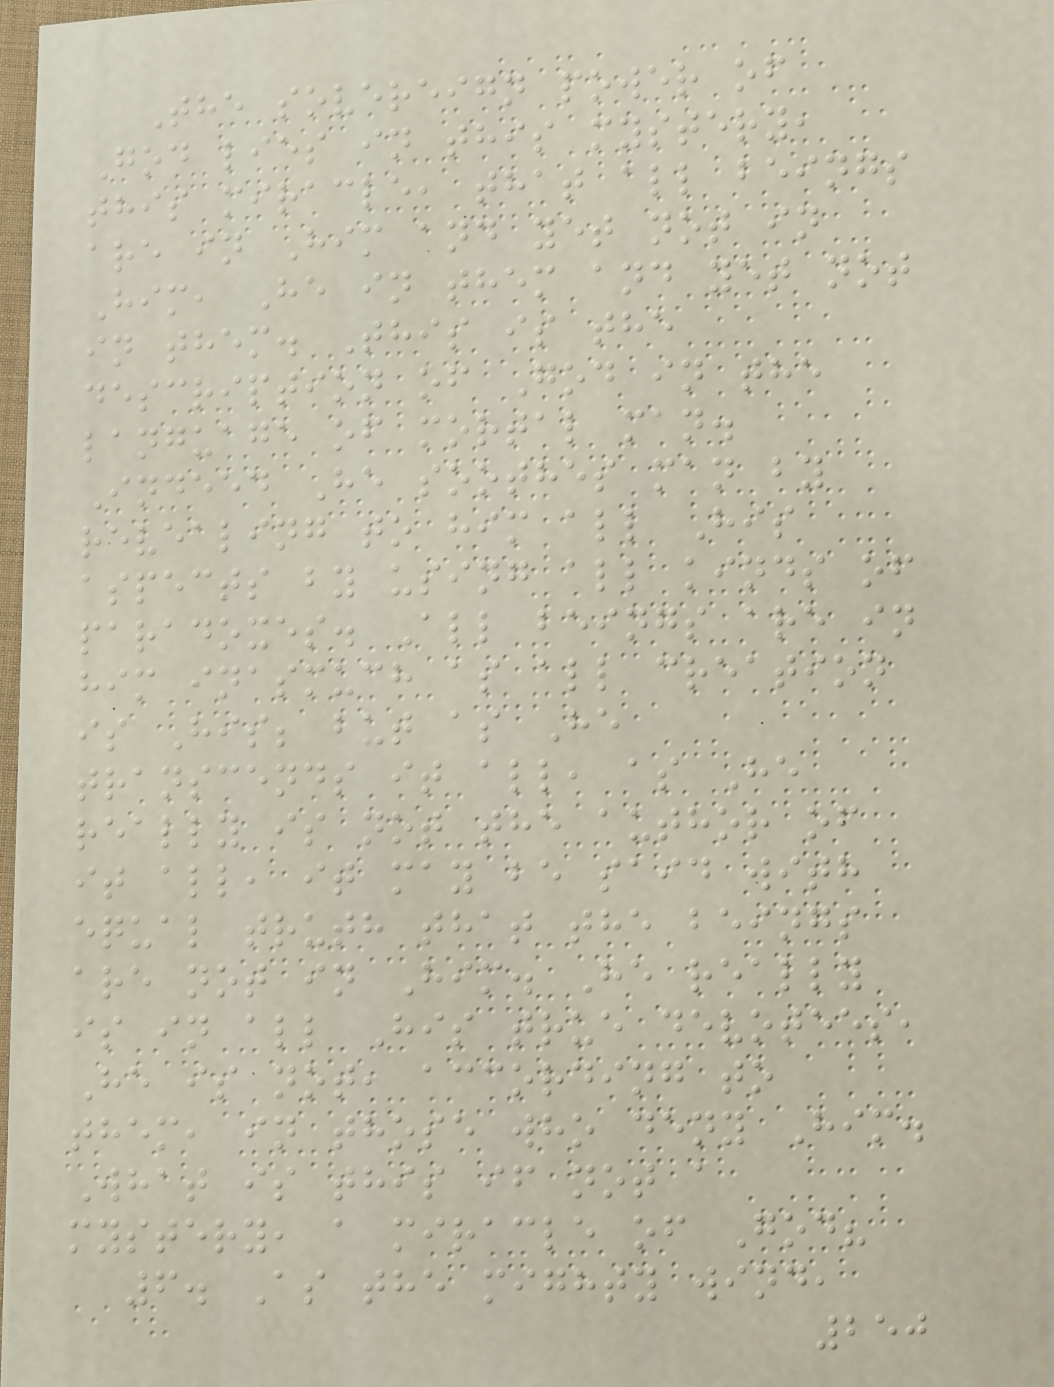The sovereign power of
God lies in this mystery,
this miracle, that all beings
are in Him and yet not in
Him, He in them and yet not
in them. This is the
description of God in the
language of mortal man.
Indeed He soothes man by
revealing to him all His
aspects by using all kinds of
paradoxes. All beings are in
him inasmuch as all creation
is His; but as He
transcends it all, as He
really is not the author of
it all, it may be said with
equal truth that the beings
are not in Him. He really
is in all His true devotees,
He is not, according to
them, in those who deny Him.
What is this if not a
mystery, a miracle of God?
6. As the mighty wind,
250
